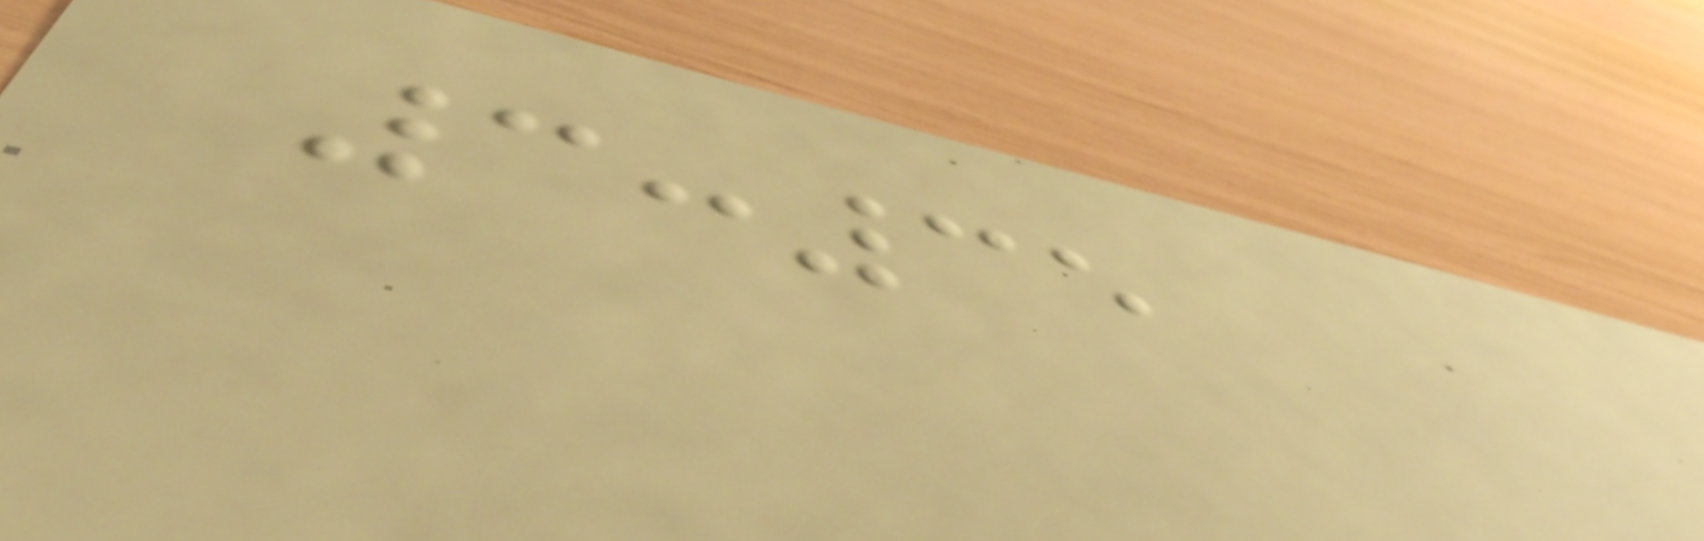3:35
